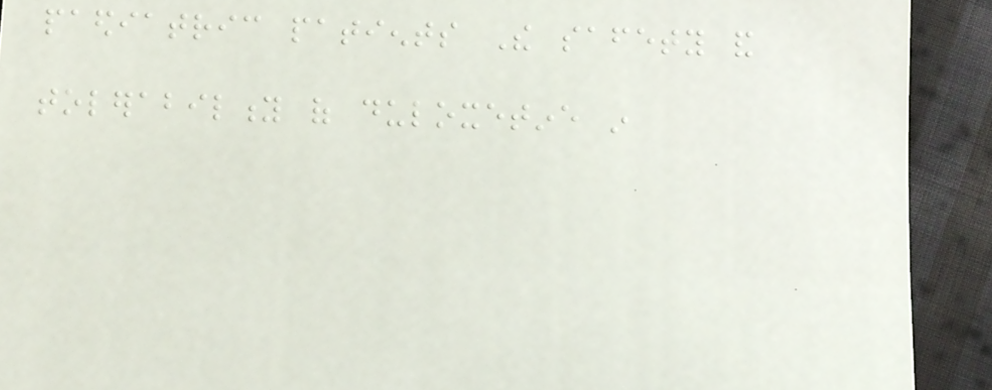paediatric patients The safety and
tolerability of duloxetine in
